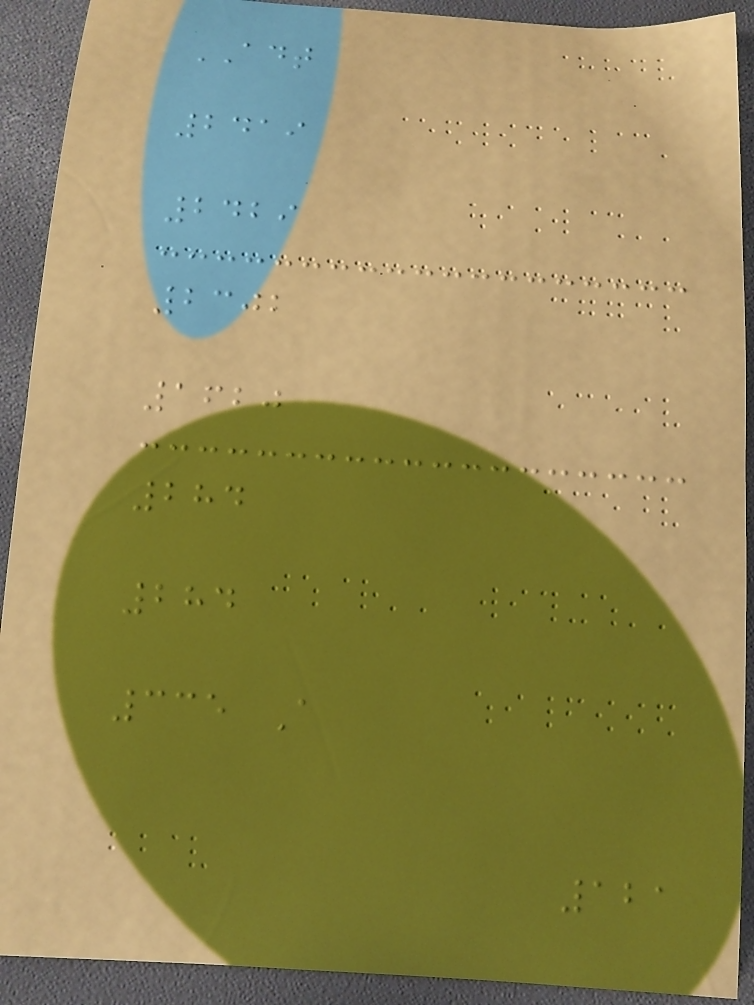ADT
2419
2429
2302
1620
284
284
335 A
121
